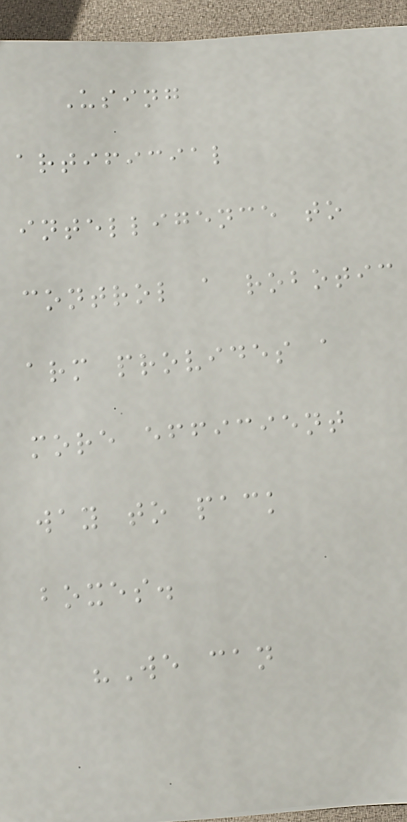Using
artificial
intelligence to
control a robotic
arm provides a
more efficient
way to pack
boxes.
"We can
